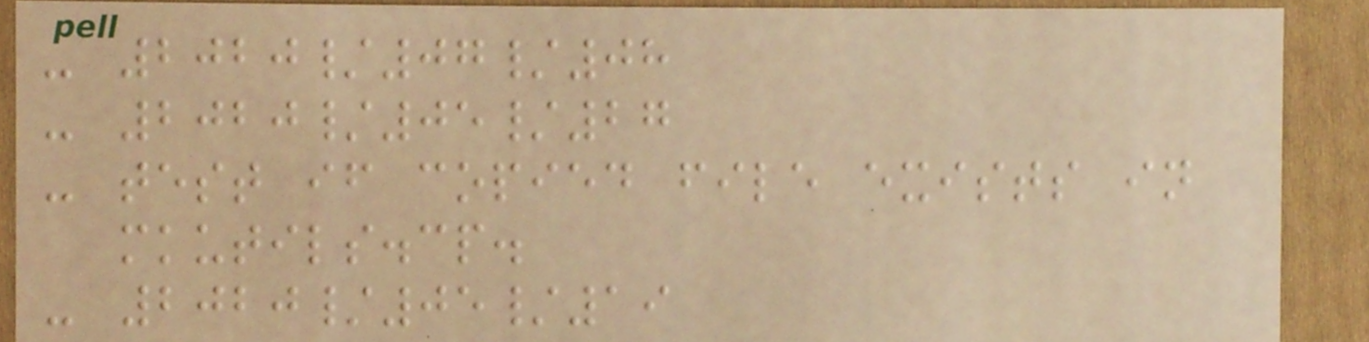- 2020/07/08
- 2020/05/27
- test if copied file exists in
mkutils.cp.
- 2020/05/19
